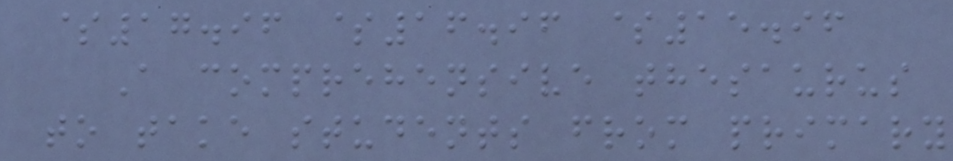$17.96 $16.96 $15.96
A comprehensive thesaurus
to take students from primary
